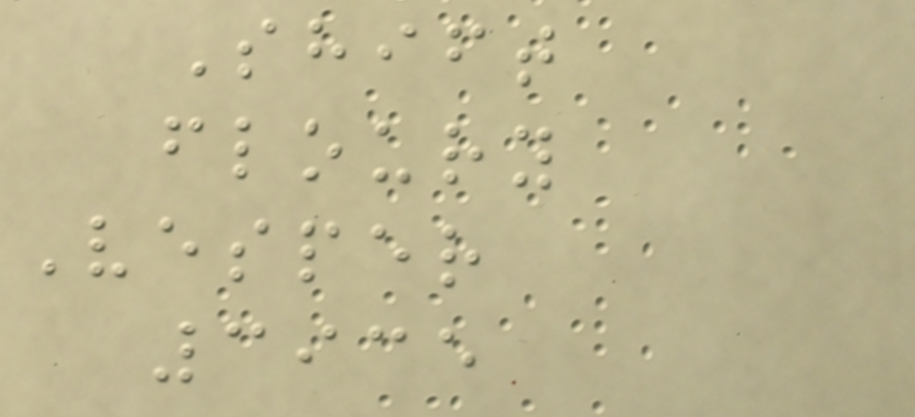Shift
floury
Vesper
3935
